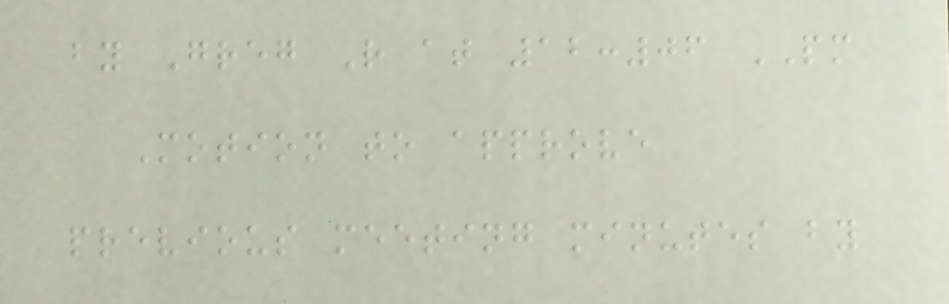by Greg R at 12:06 PM
Motion to approve
previous meeting minutes by
